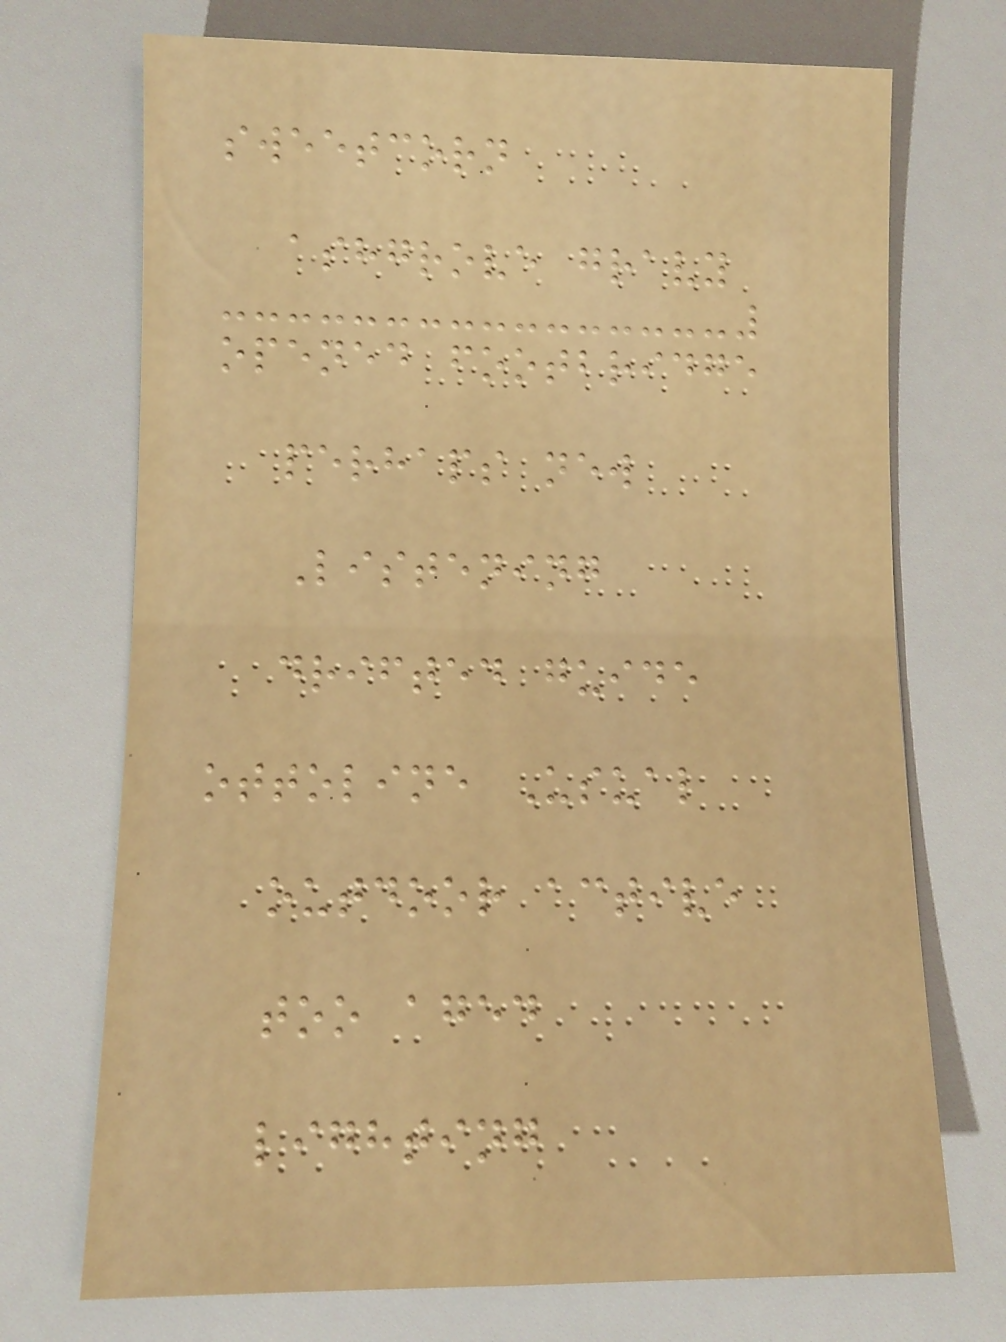sweetcorn
ashgrove gravy
opened footbridge
perhaps new
Listening
drifted guide
ottoline Usual
outdoor active
too aged
lighting
